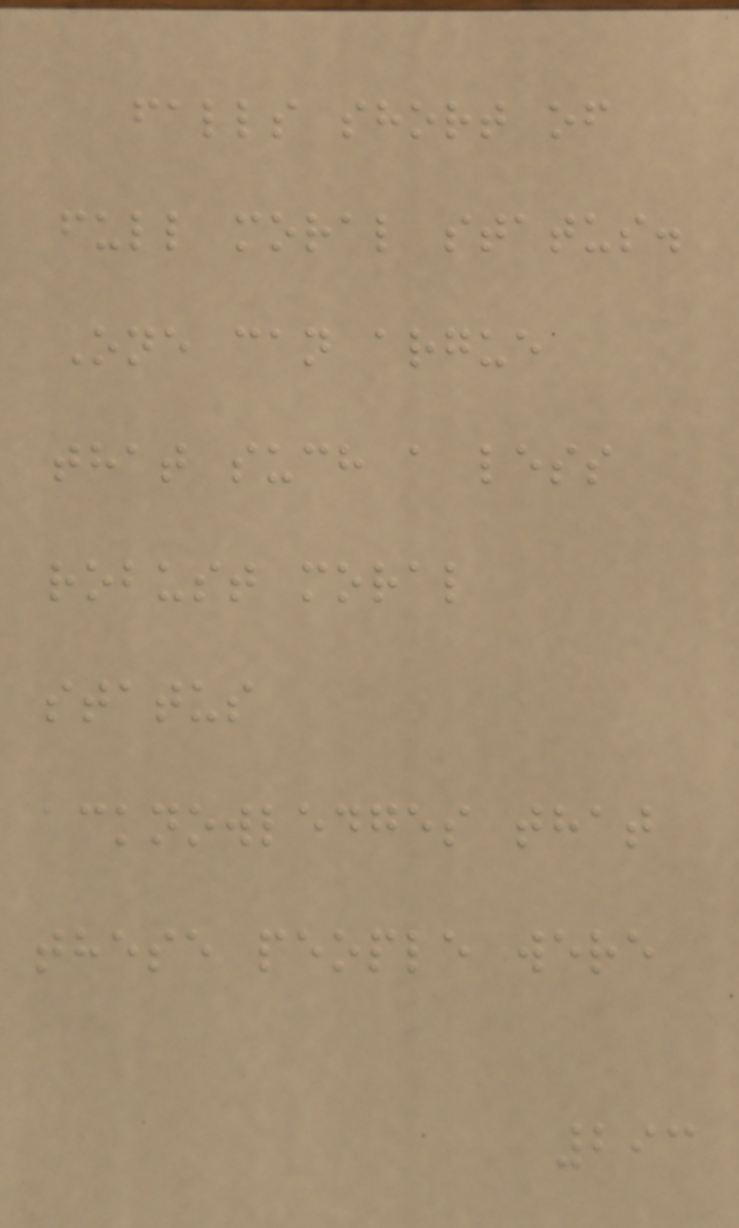falls short of
full moral status.
One can argue
that such a less
robust moral
status
acknowledges that
these people were
293
